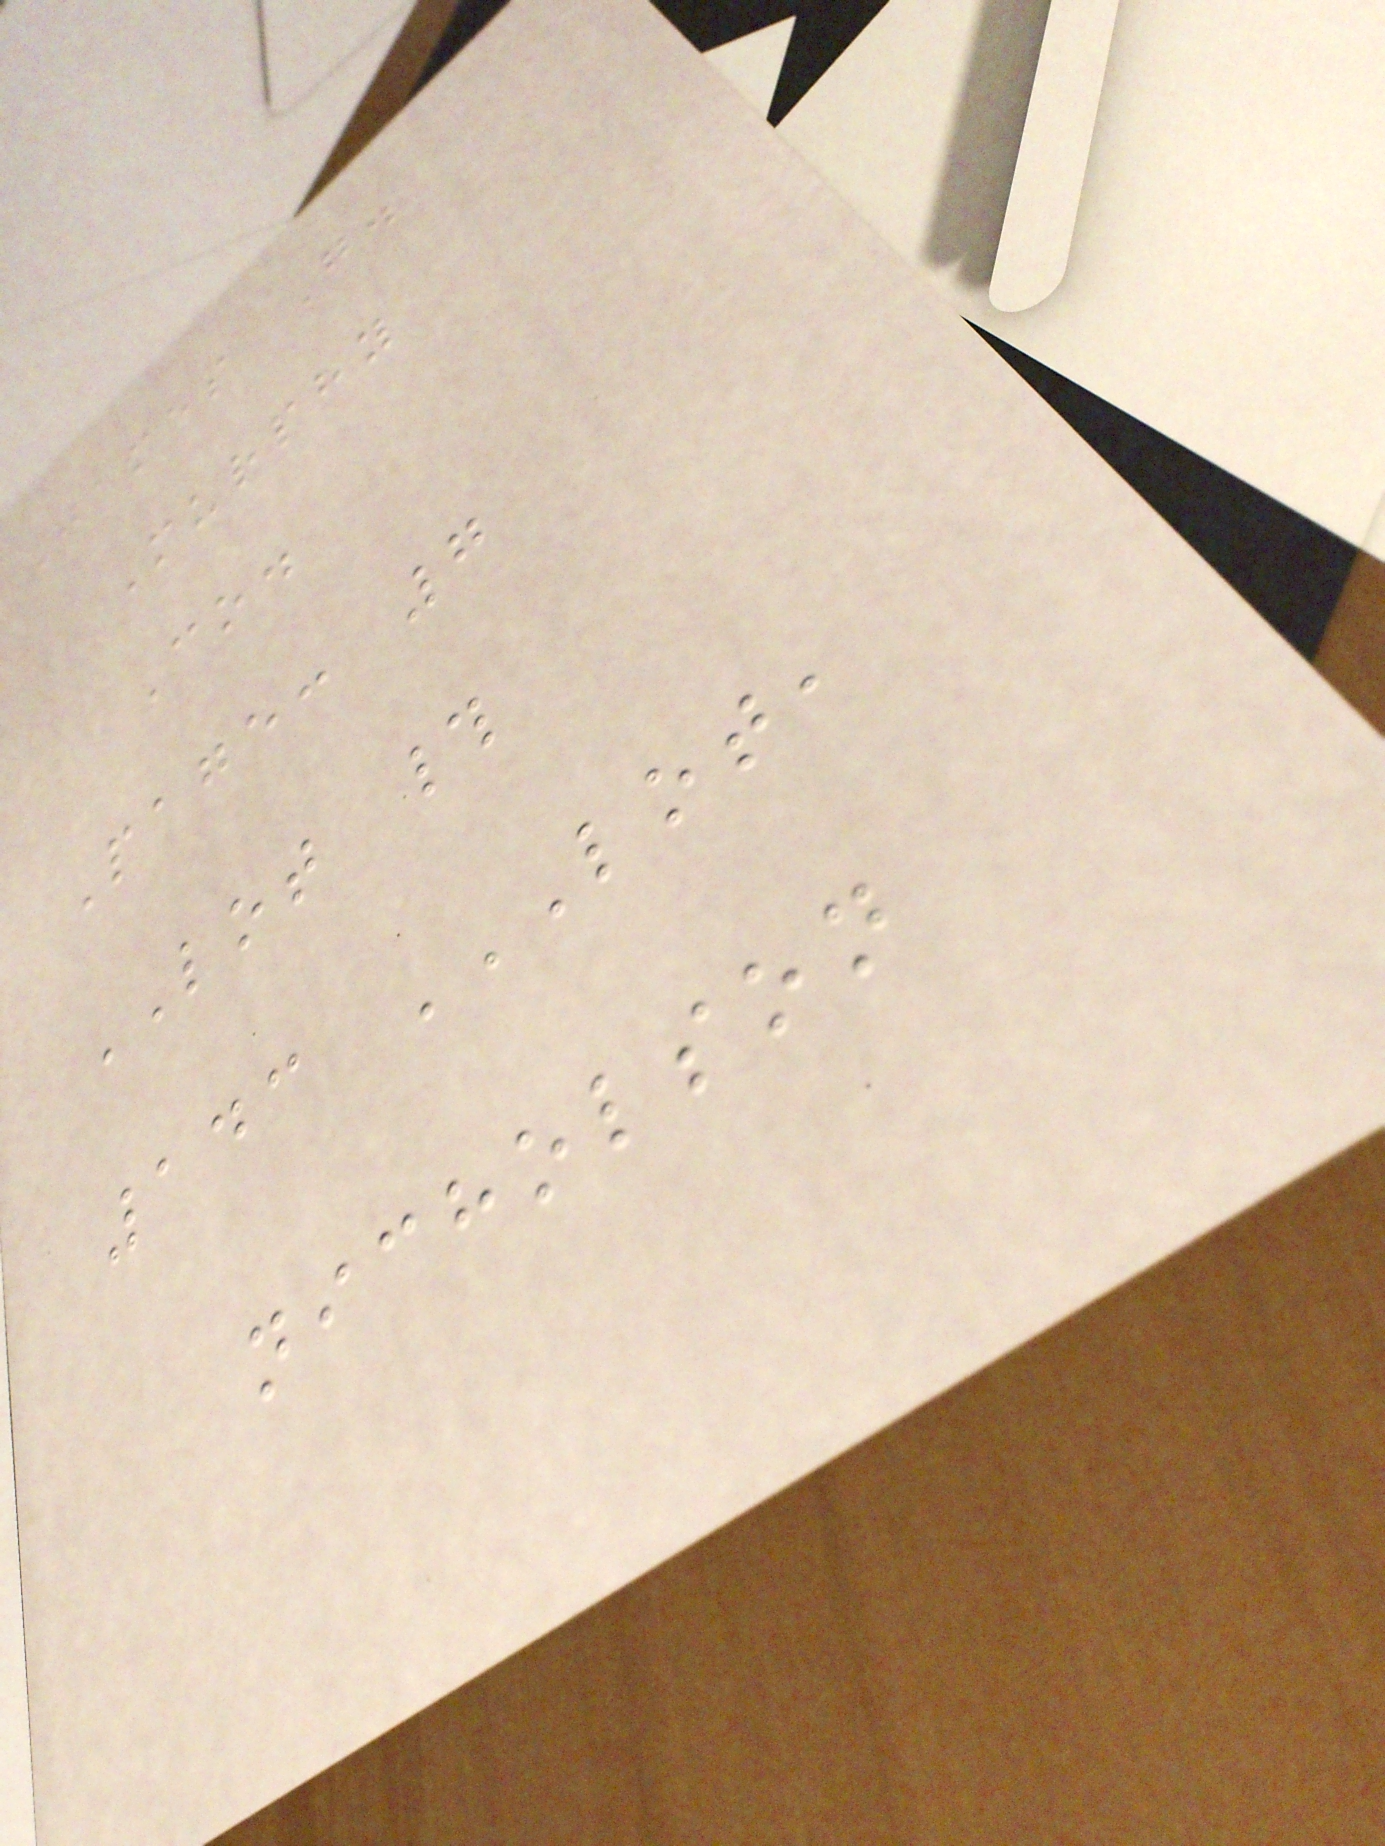James G.
Murphy
Co.
Page: 7
LOT #
143 LOT,
NICHOLSON
